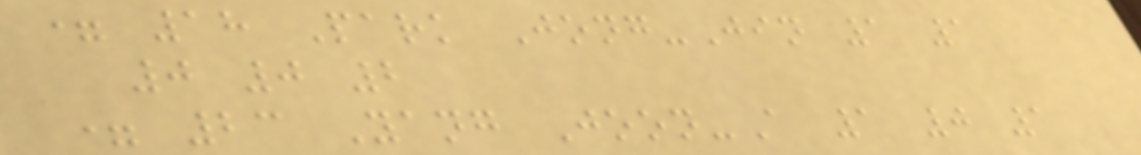= 18 Park Jong-Jin 1 1
0 0 2
= 23 Yang Joon-A 1 0 1
